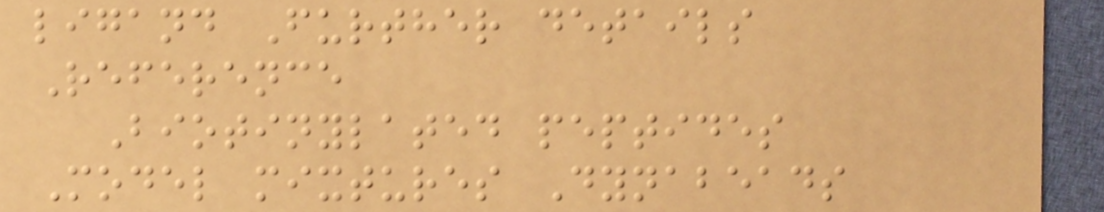ligand Further details
Reference
Biotinylated peptides
Model mixtures Dynabeads
